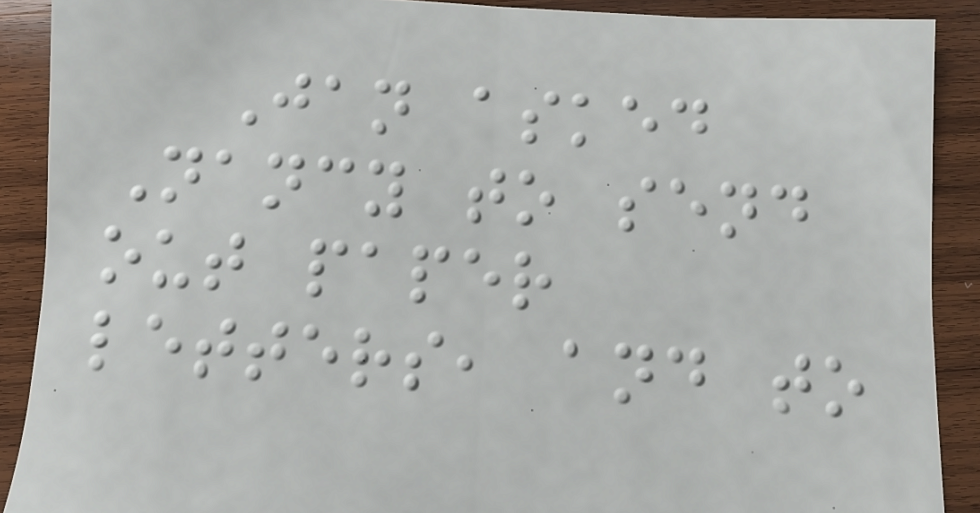Jan asked
Nancy to send
out paper
letters, and to
